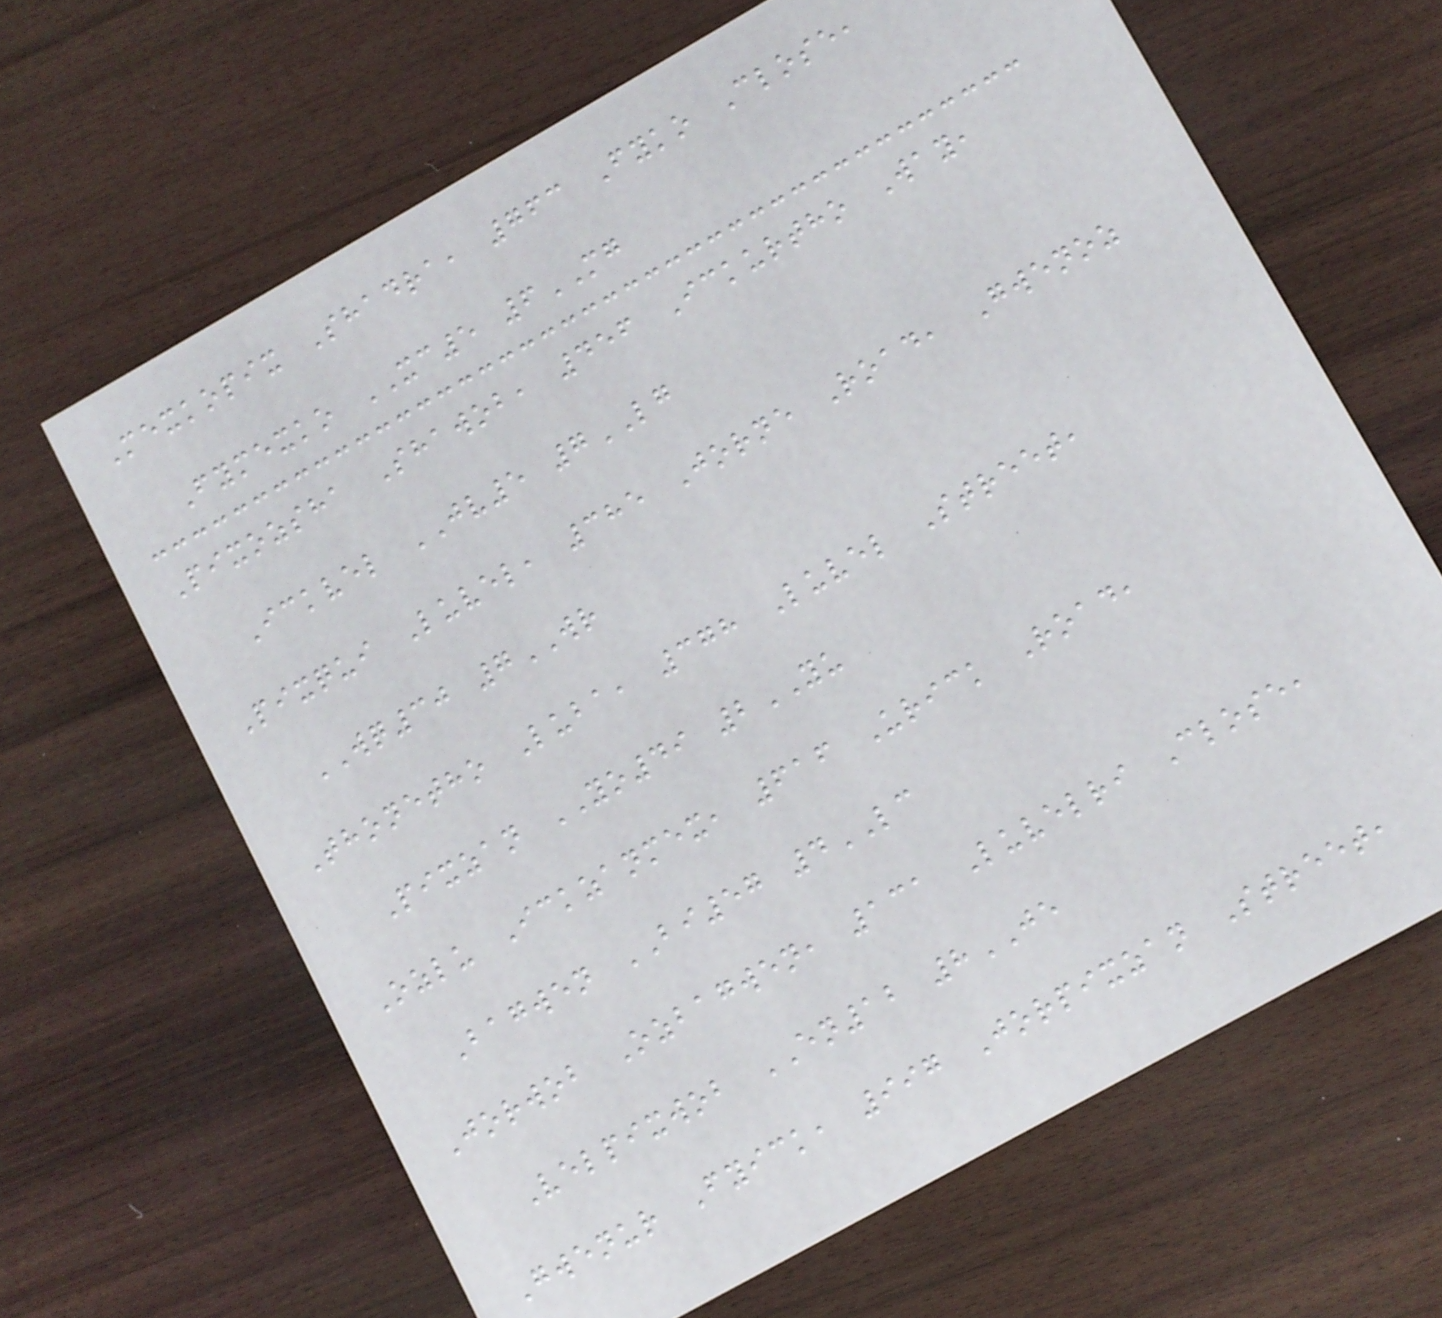Mexkopix Shadra, 763 Fyko Close,
Fymexko XC5 6MG
Pixozsha Shawob, 456 Ickurtho Way,
Ickvel JV5 7LG
Pixqui Luvel, 385 Jorne Road, Gwenoz
WQ30 7WR
Thonetho Luba, 378 Luvel Street,
Pixzan YO49 2YU
Ozlu Ickzanmex, 616 Urick Road,
Bagwen BI57 4LC
Jorwob Ozbagwen, 131 Luvelri Close,
Velpixwob EN12 8JE
Gwenur Fyick, 997 Jorpixzan Street,
